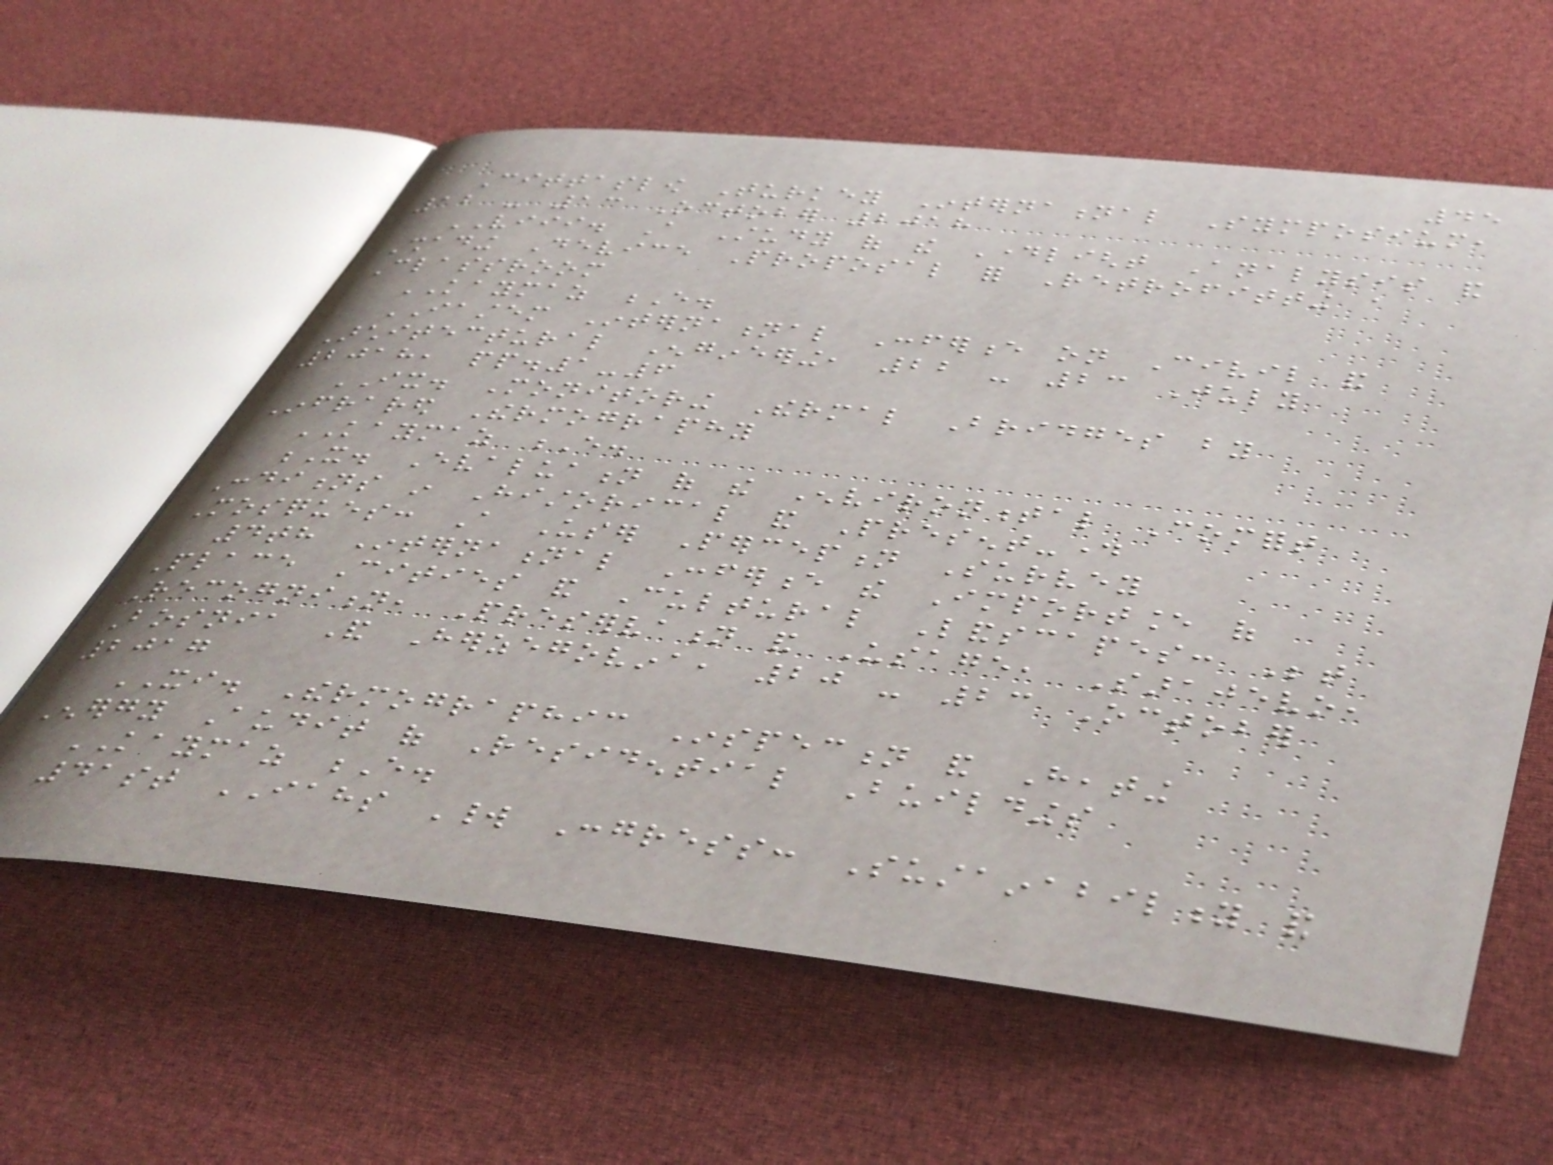45
Cittaslow Turkey International Symposium,
12 - 13 October 2018
VIII. A Study of the Daylight Analysis and
Shading Device Proposal for Retrofitting a
Classroom
KAYMAZ E.
IASTEM International Conference on Civil and
Architectural Engineering, 22 - 23 July
2018, pp.1-6
IX. Monitoring Thermal Bridges by
Infrared Thermography
KAYMAZ E.
X. Evaluation of the Environmental Comfort
Conditions in Historical and Present-day
Mosques: A User Perception Survey
4th International Conference the Importance of
Place Cities and Cultural Landscapes: Between
Recognition, Preservation and Usage, Sarajevo,
Bosnia And Herzegovina, 20 - 23 October
2017
XI. Thermographic Inspection and Heating
Energy Audit of Residential Buildings
KAYMAZ E.
41st IAHS World Congress: Sustainability and
